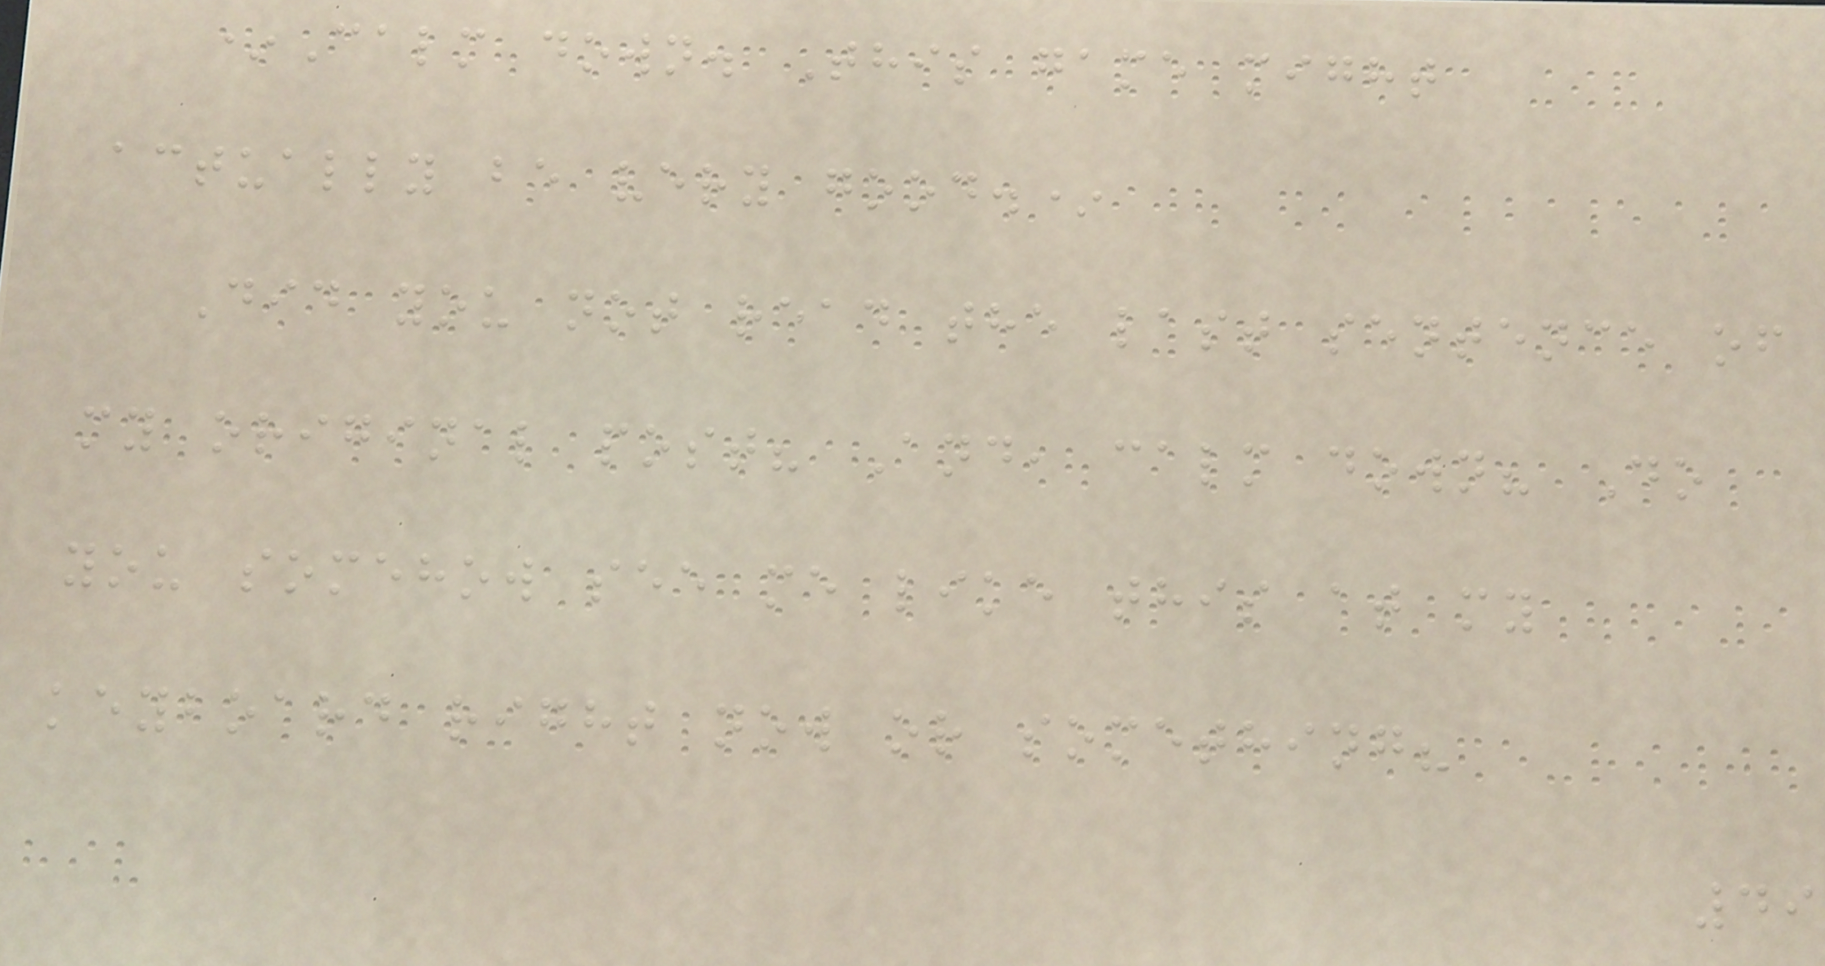*Calm down. This game might
actually be very good.*
Did you not read the last sentence of
my original post? And, calm down? Do
you somehow see me like this at my
keyboard right now or something?
49
